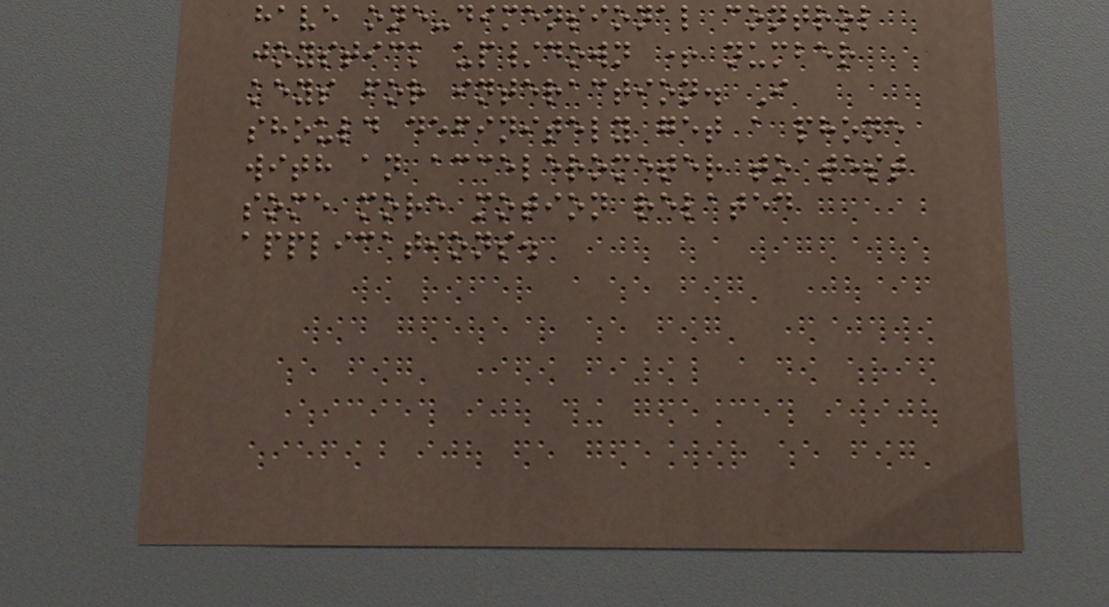have one-dimensional control
joystick up/down + number
keys for interaction. I
should definitely get a phone
with an accelerometer to test
some more motion related
applications.
